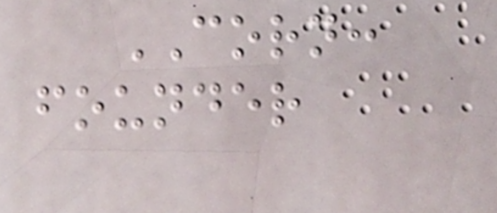CORN:
founder
